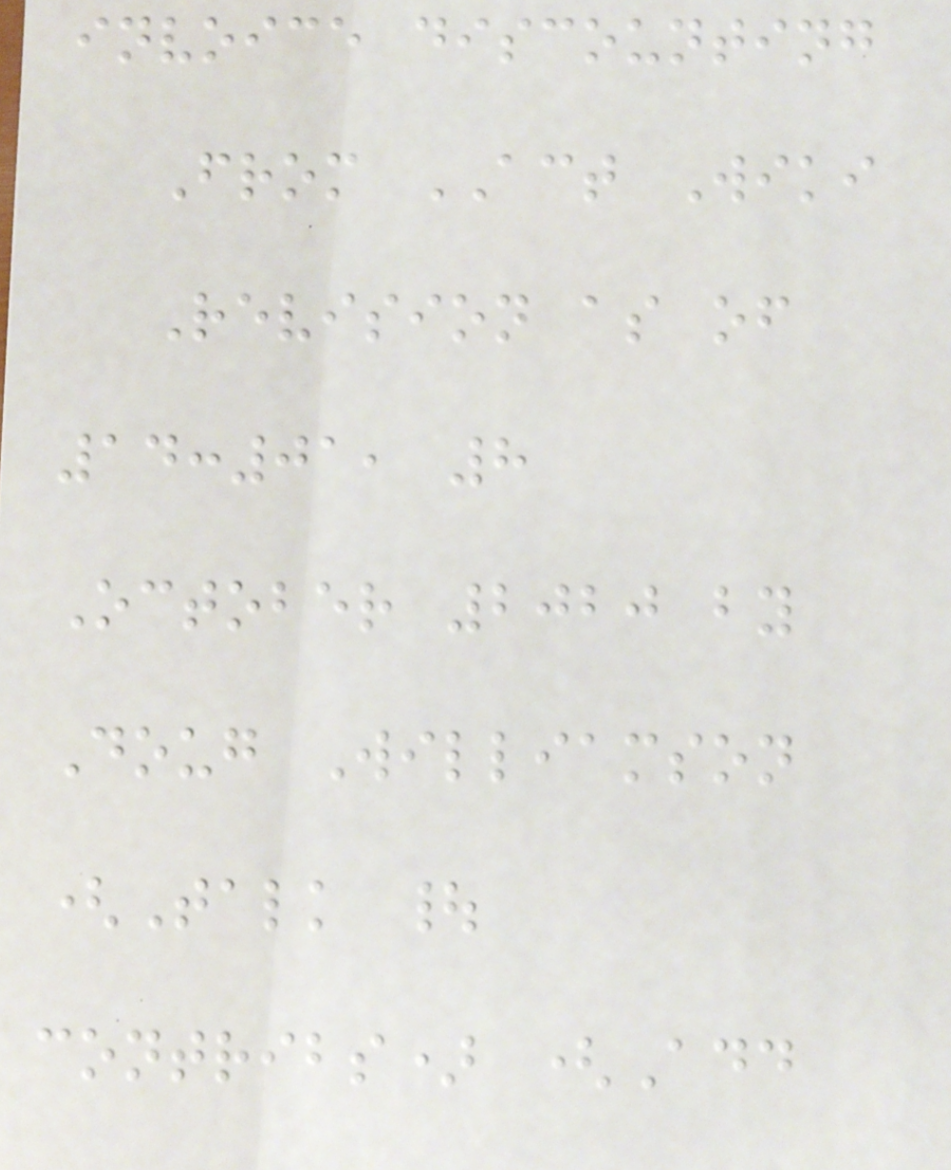invoice discounting
From ACT Wiki
Revision as of
14:01, 8
October 2020 by
Doug Williamson
(Talk |
contribs) (Add
